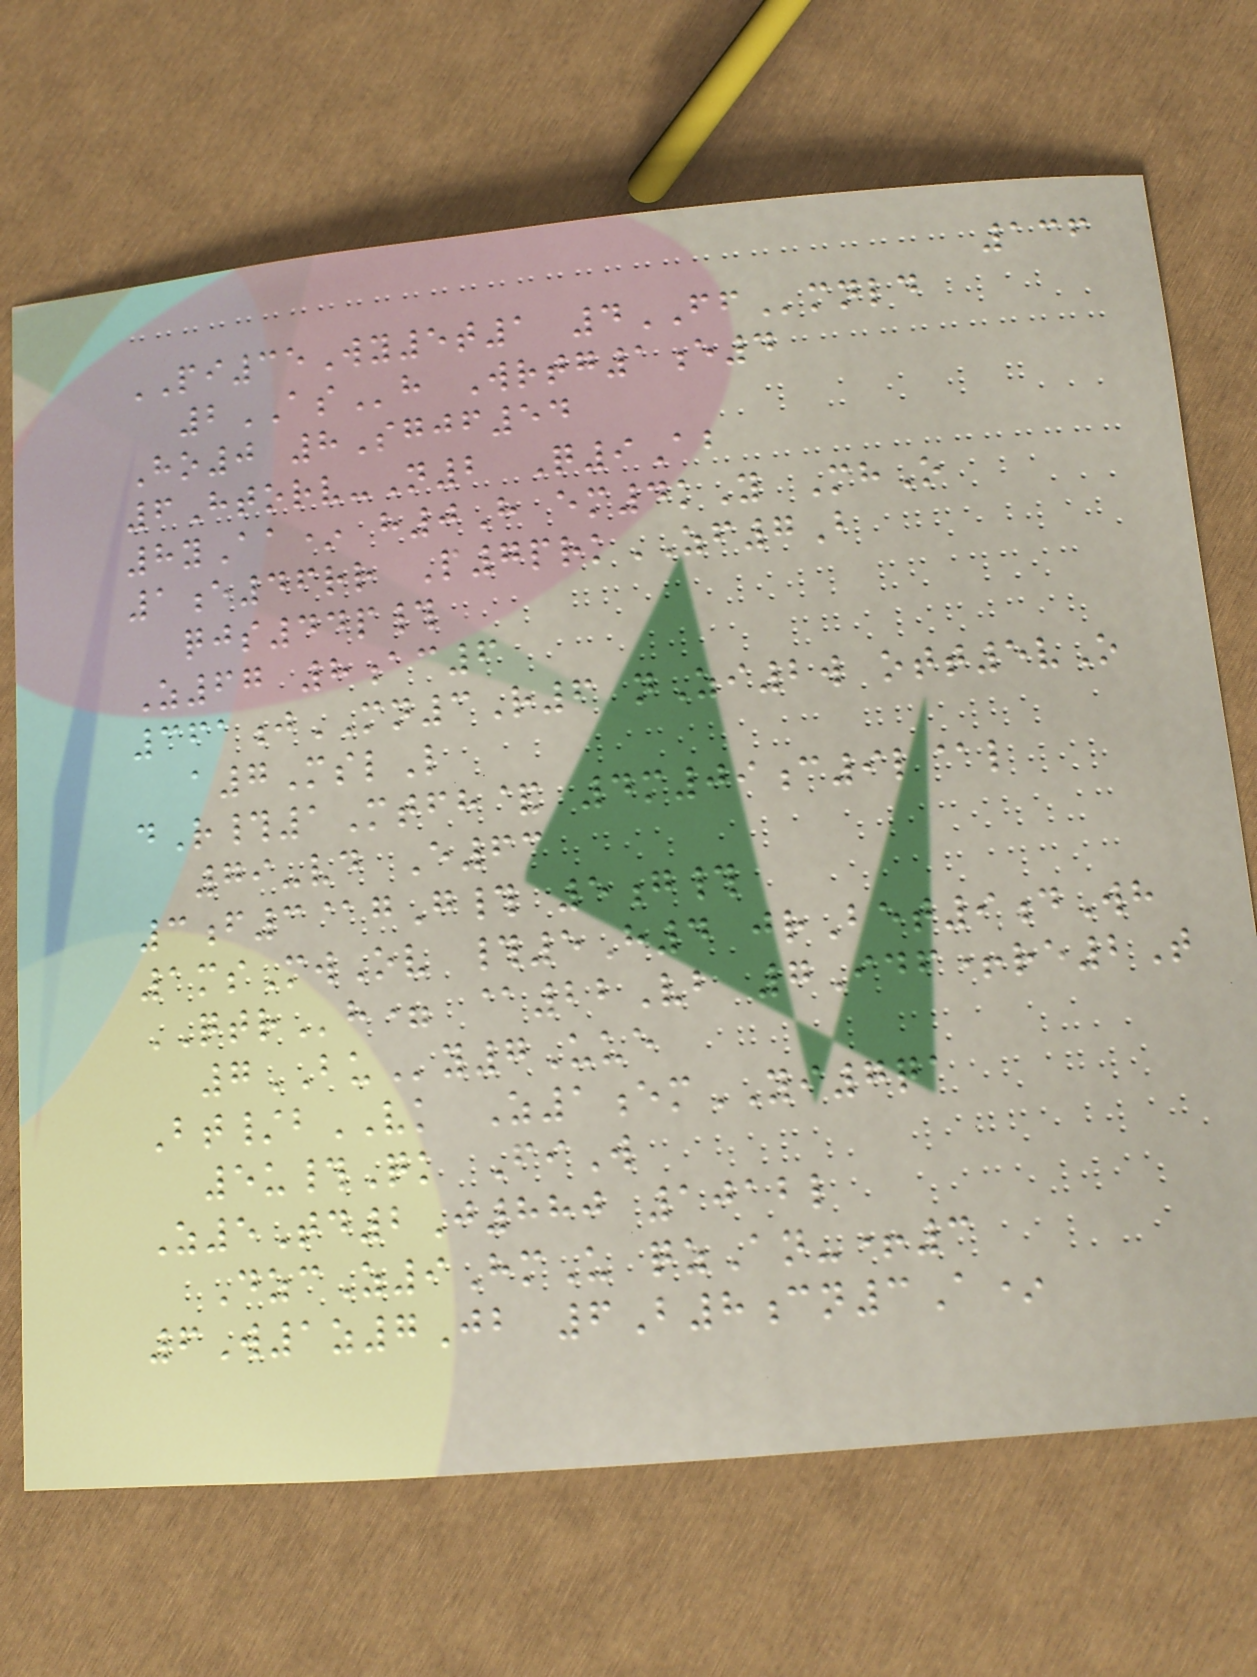136
PI35Wy5t1 4FFmnld
2ASh Wrtg1e4
Ho0 8Sgjf54
6Htorv-N2 Q9Ab
8yAa* h0H em4kY MhO
1e46rr P7prkZF7B
qjs44p#
Z67 8ac6
361jMN3R6 nZi2w ott5vO
a7MslL
dR#1Mtfh& 4m09c9l@l
79-vd E63
3f3@gG# 5g#
1msMwOv #5H4 jrBet9dWh
QTRh= @22Vb 7Idf+re2T
7BUy7Uue
Bt/bVK Z1emYI7qa
5u#Qk FiW
Z5Td2J880 1012l
DzcZ9HmU qzAn-+3
6W1z7Jb 6B8cn3A*
